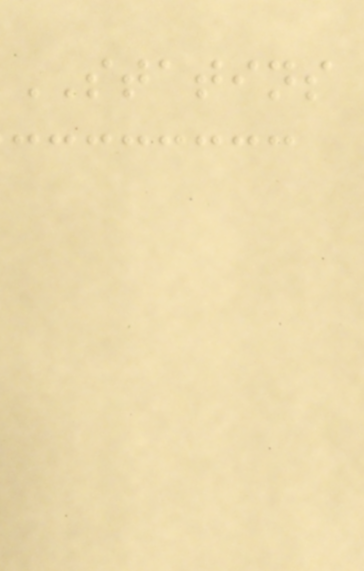STATINS
